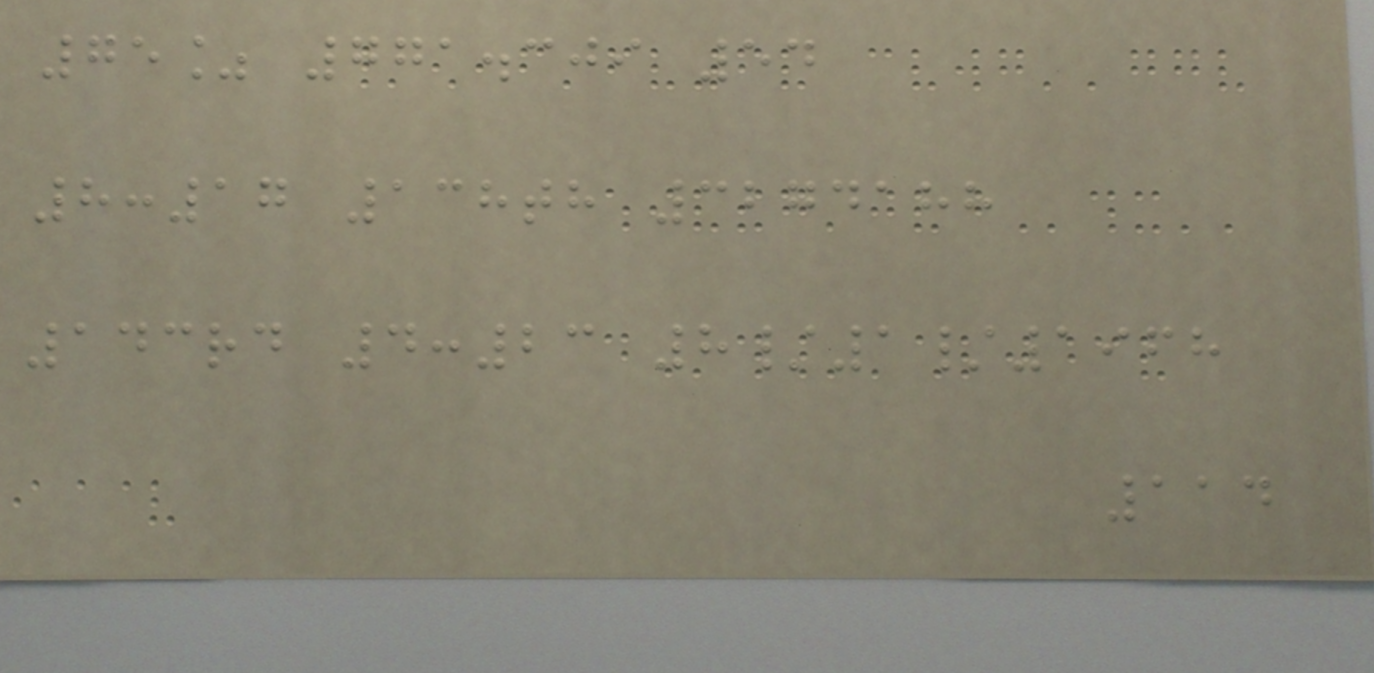75% 771.309 54
8:17 138th 3274188
143rd 4:23 8/1/1968
114
